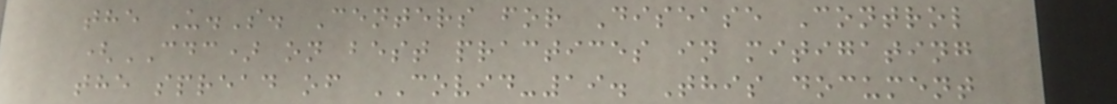the U.S. Centers for Disease Control
(CDC) on best practices in mitigating
the spread of COVID-19. This document
